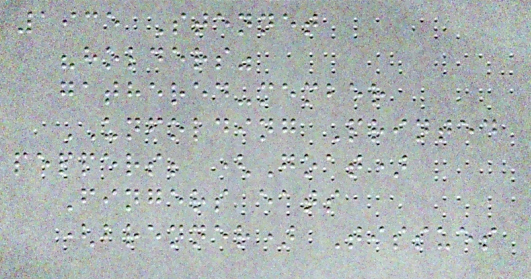1935 Stennet
"holders"
gathered-member
UNFOLDING Printed
peppers; (Goat)
Fingers eats
(brenner) Tissues
